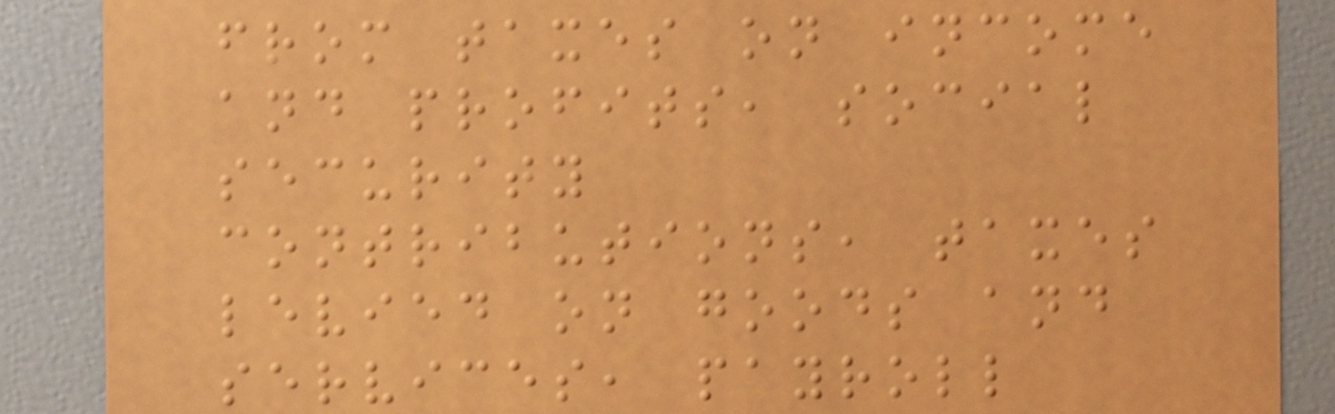from taxes on income
and profits, social
security
contributions, taxes
levied on goods and
services, payroll
